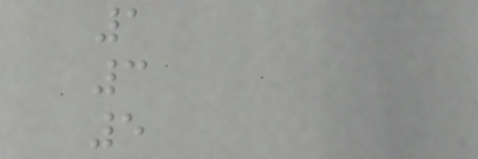1
3
5
